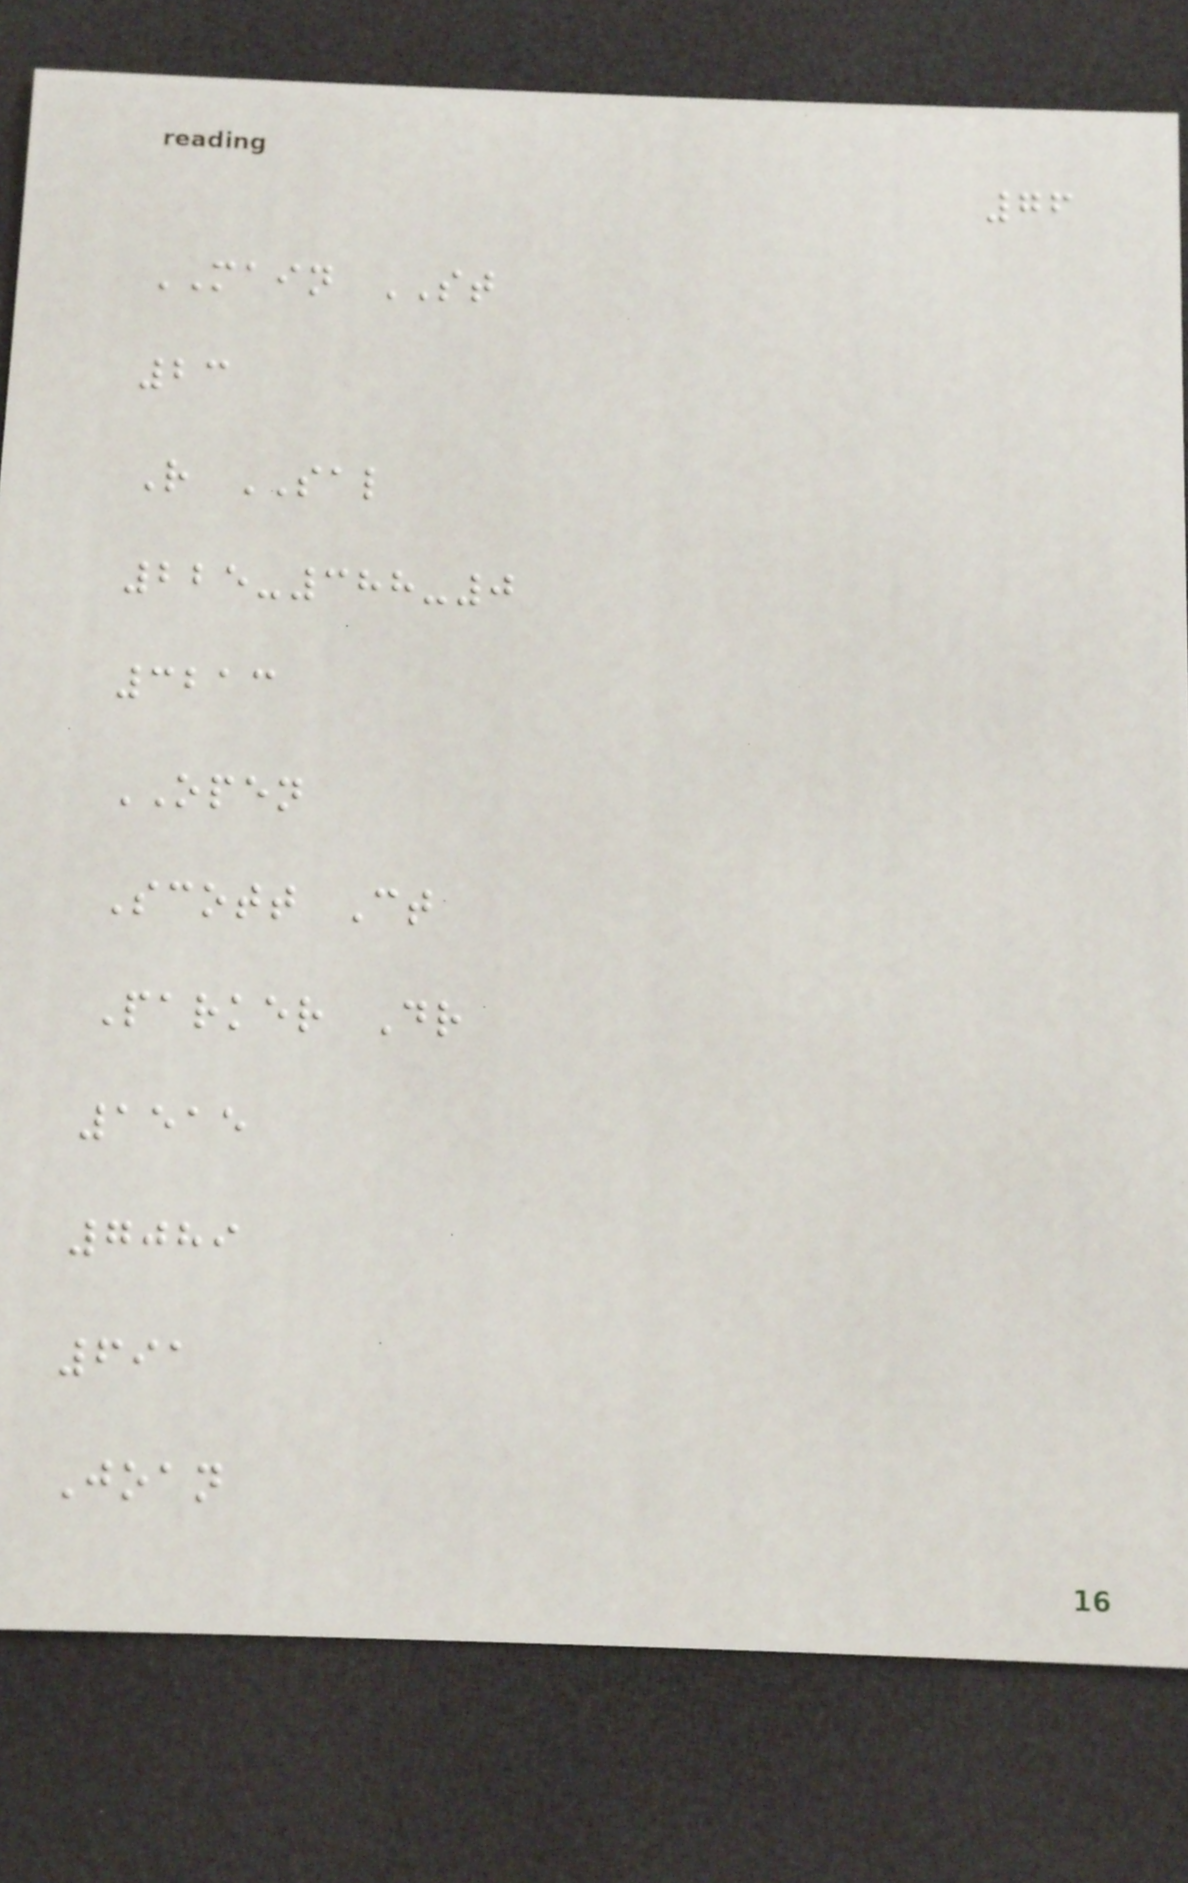76
MAIN ST
23
R SAL
225-388-0
3213
OPEN
Scott Ct
Parker Dr
1515
7089
691
Joan
